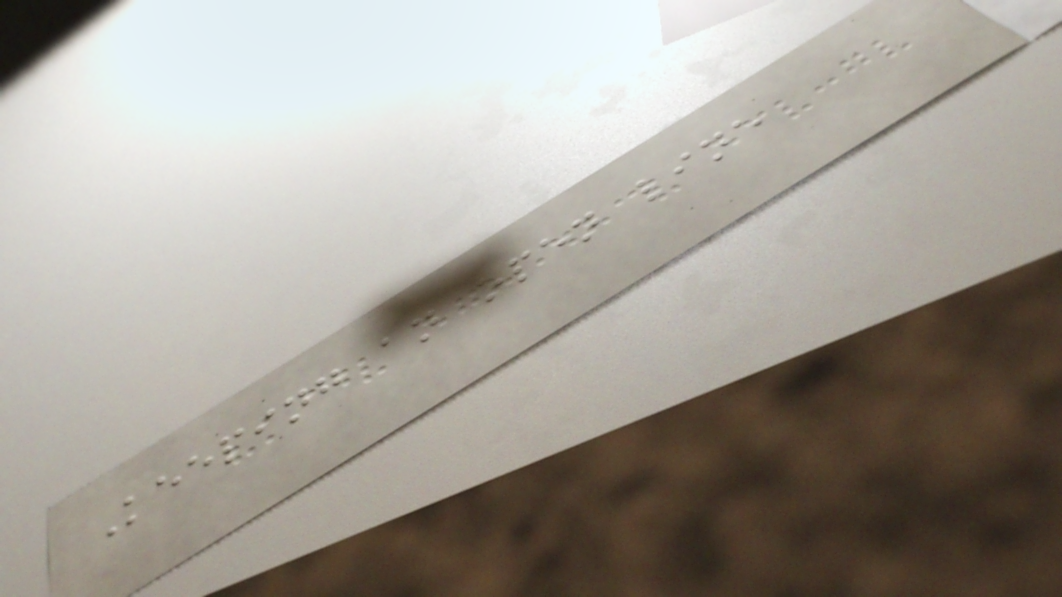Keeping an open line
